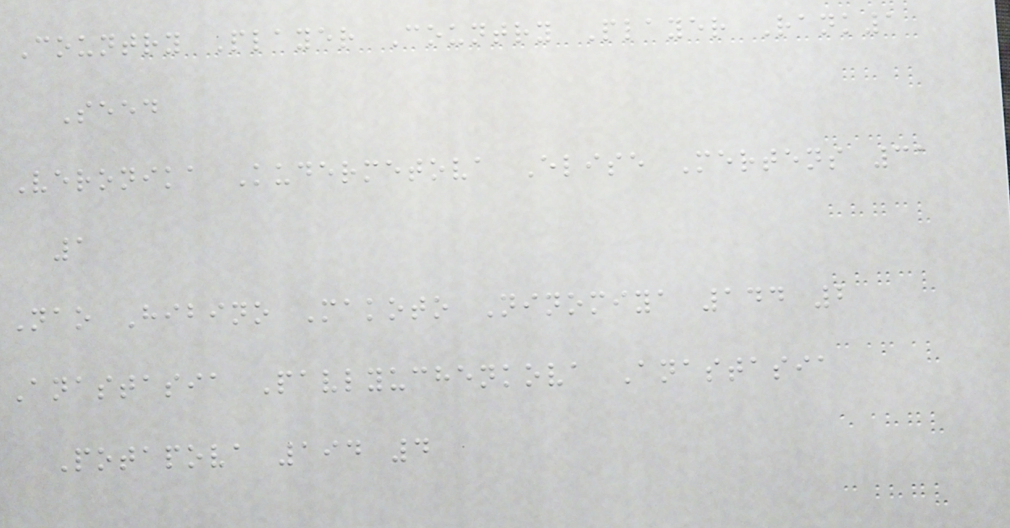Country Player Country Player Rank1
Seed
Veronika Kudermetova Elise Mertens 31
1
Nao Hibino Makoto Ninomiya 144 2
Anastasia Pavlyuchenkova Anastasia
Potapova 194 4
